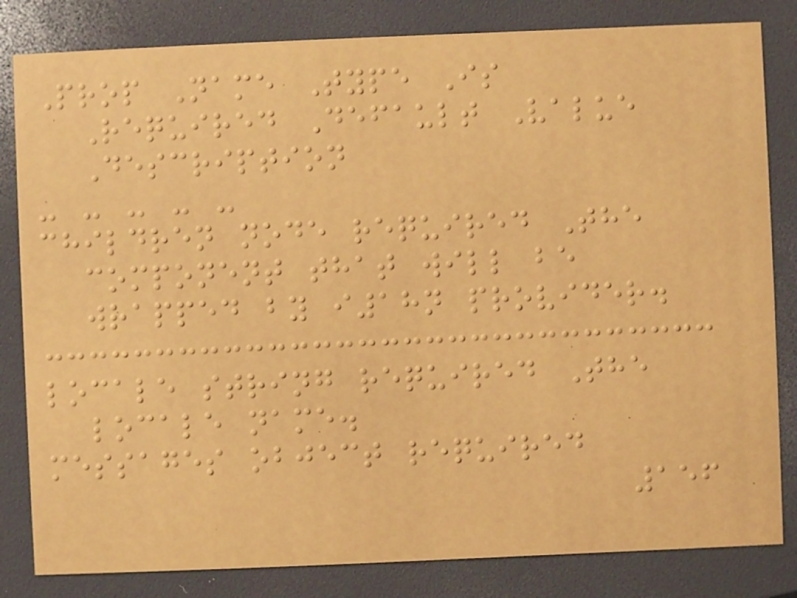Prop Name Type Is
Required Default Value
Description
- - - - -
children node required The
component that will be
wrapped by i18n provider.
locale string required The
locale name.
messages object required
156
